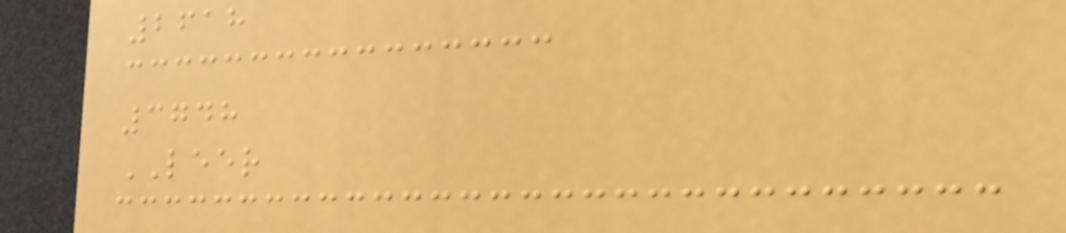2618
3748
LEER
